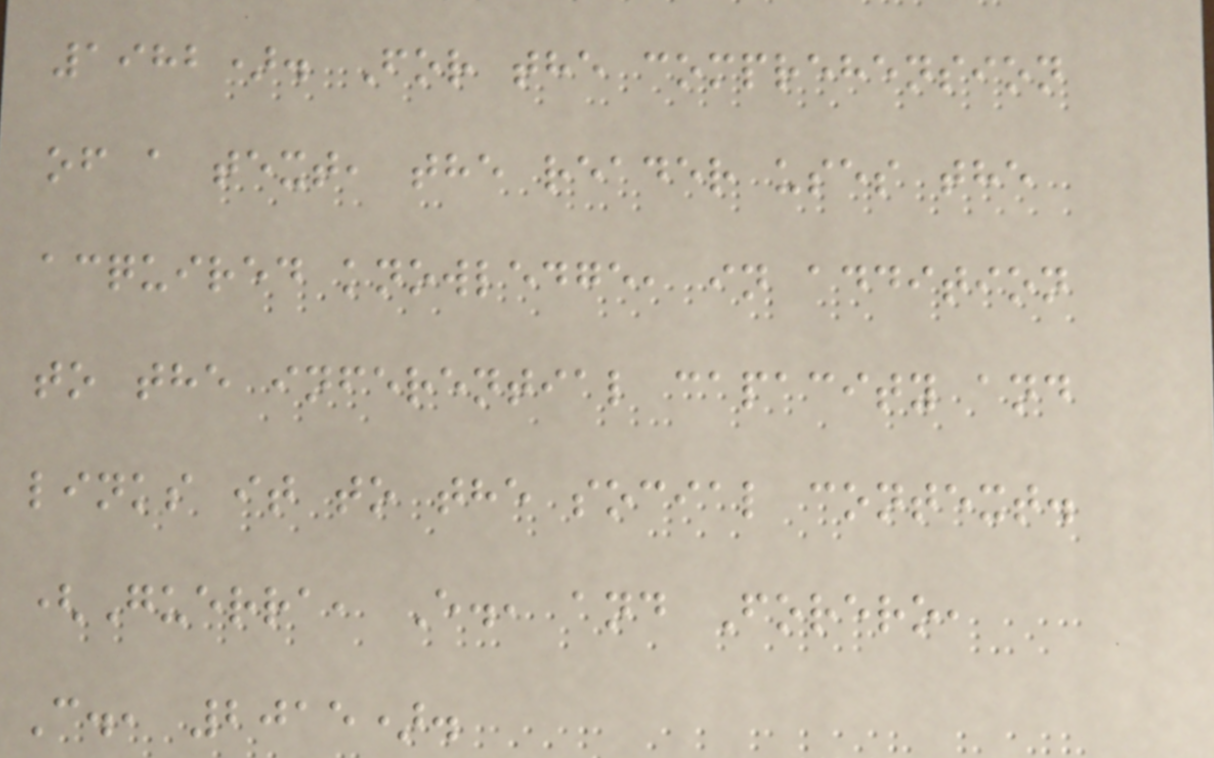1982). For the comprehension
of a text, the reader uses the
acquired knowledge, in addition
to the inferential capacity and
links it to the social context.
(Guerra, E., and Forero,
C., 2015).
